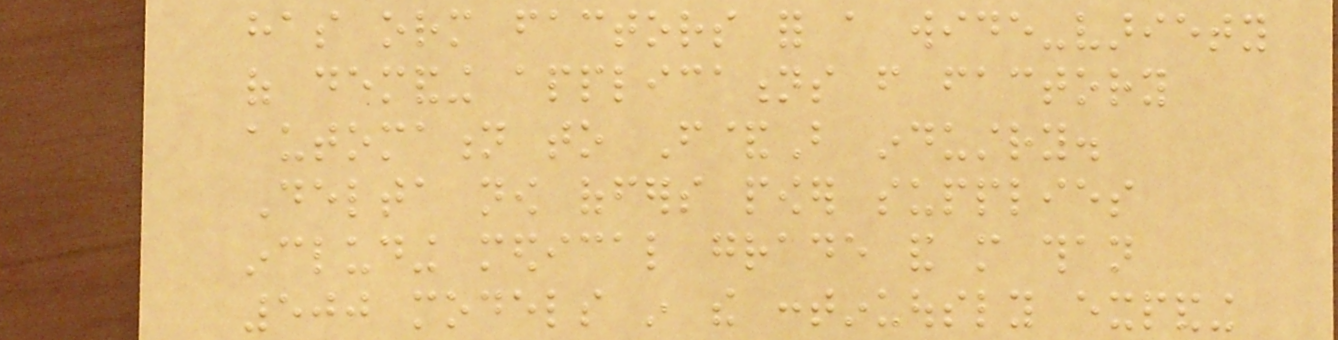has orm factors for a wide-variety
of demanding applications from factory
automation to F&B industry.
Delta now offers power supplies
including medical grade and more than
500 models in the continuously expanding
